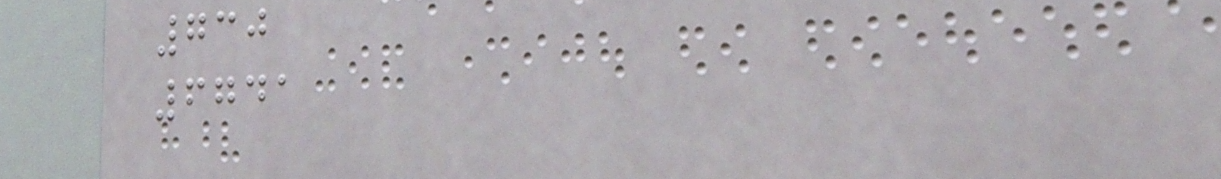730
6741
